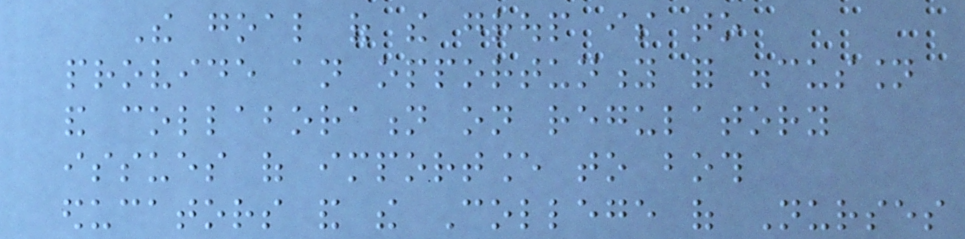The goal of the group is to
provide an opportunity for discussion
and collaboration on regulatory
issues of importance to both
educators and the College of Nurses
